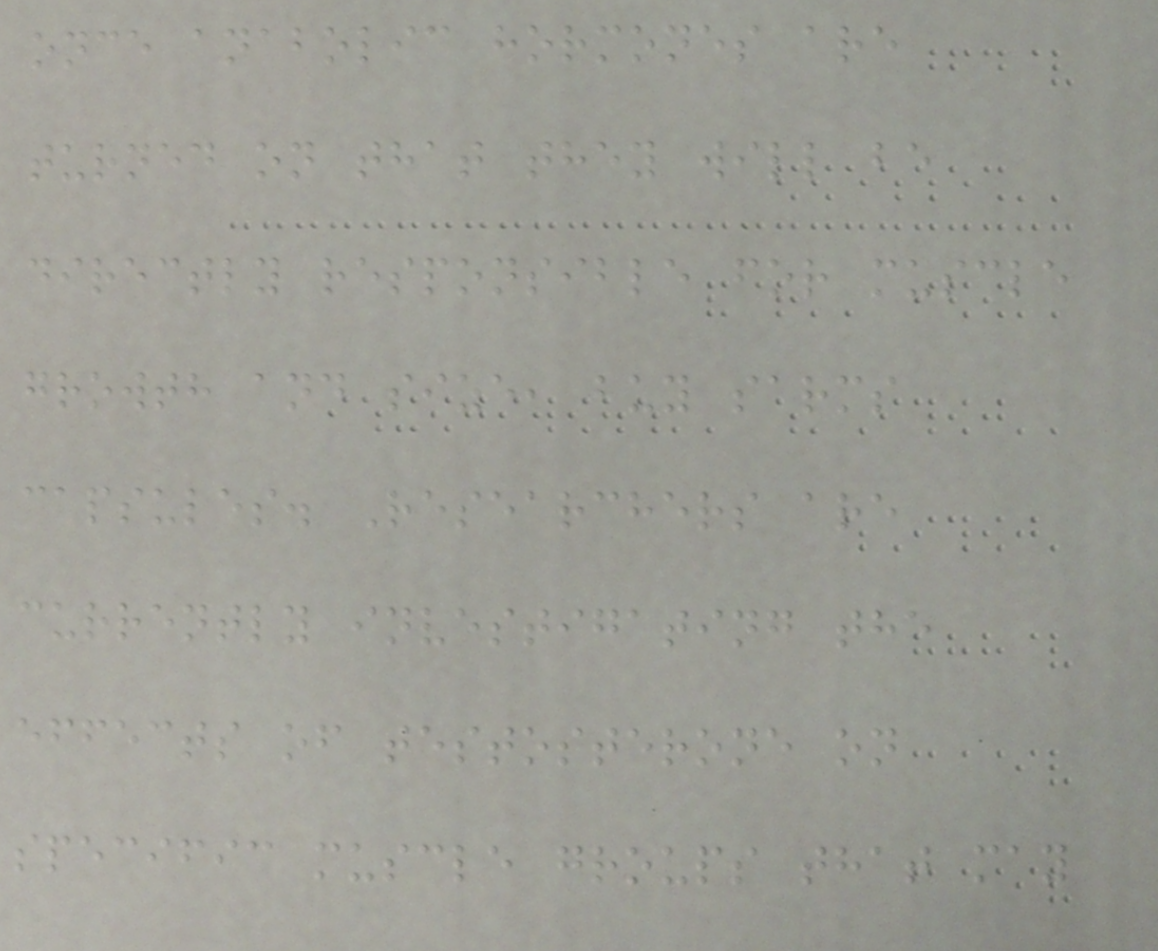once anabolic hormones are
turned on that they will be
directly responsible for muscle
growth and size, buy sarms
capsules. Researchers are
currently investigating the
effects of testosterone on
specific muscle groups that may
